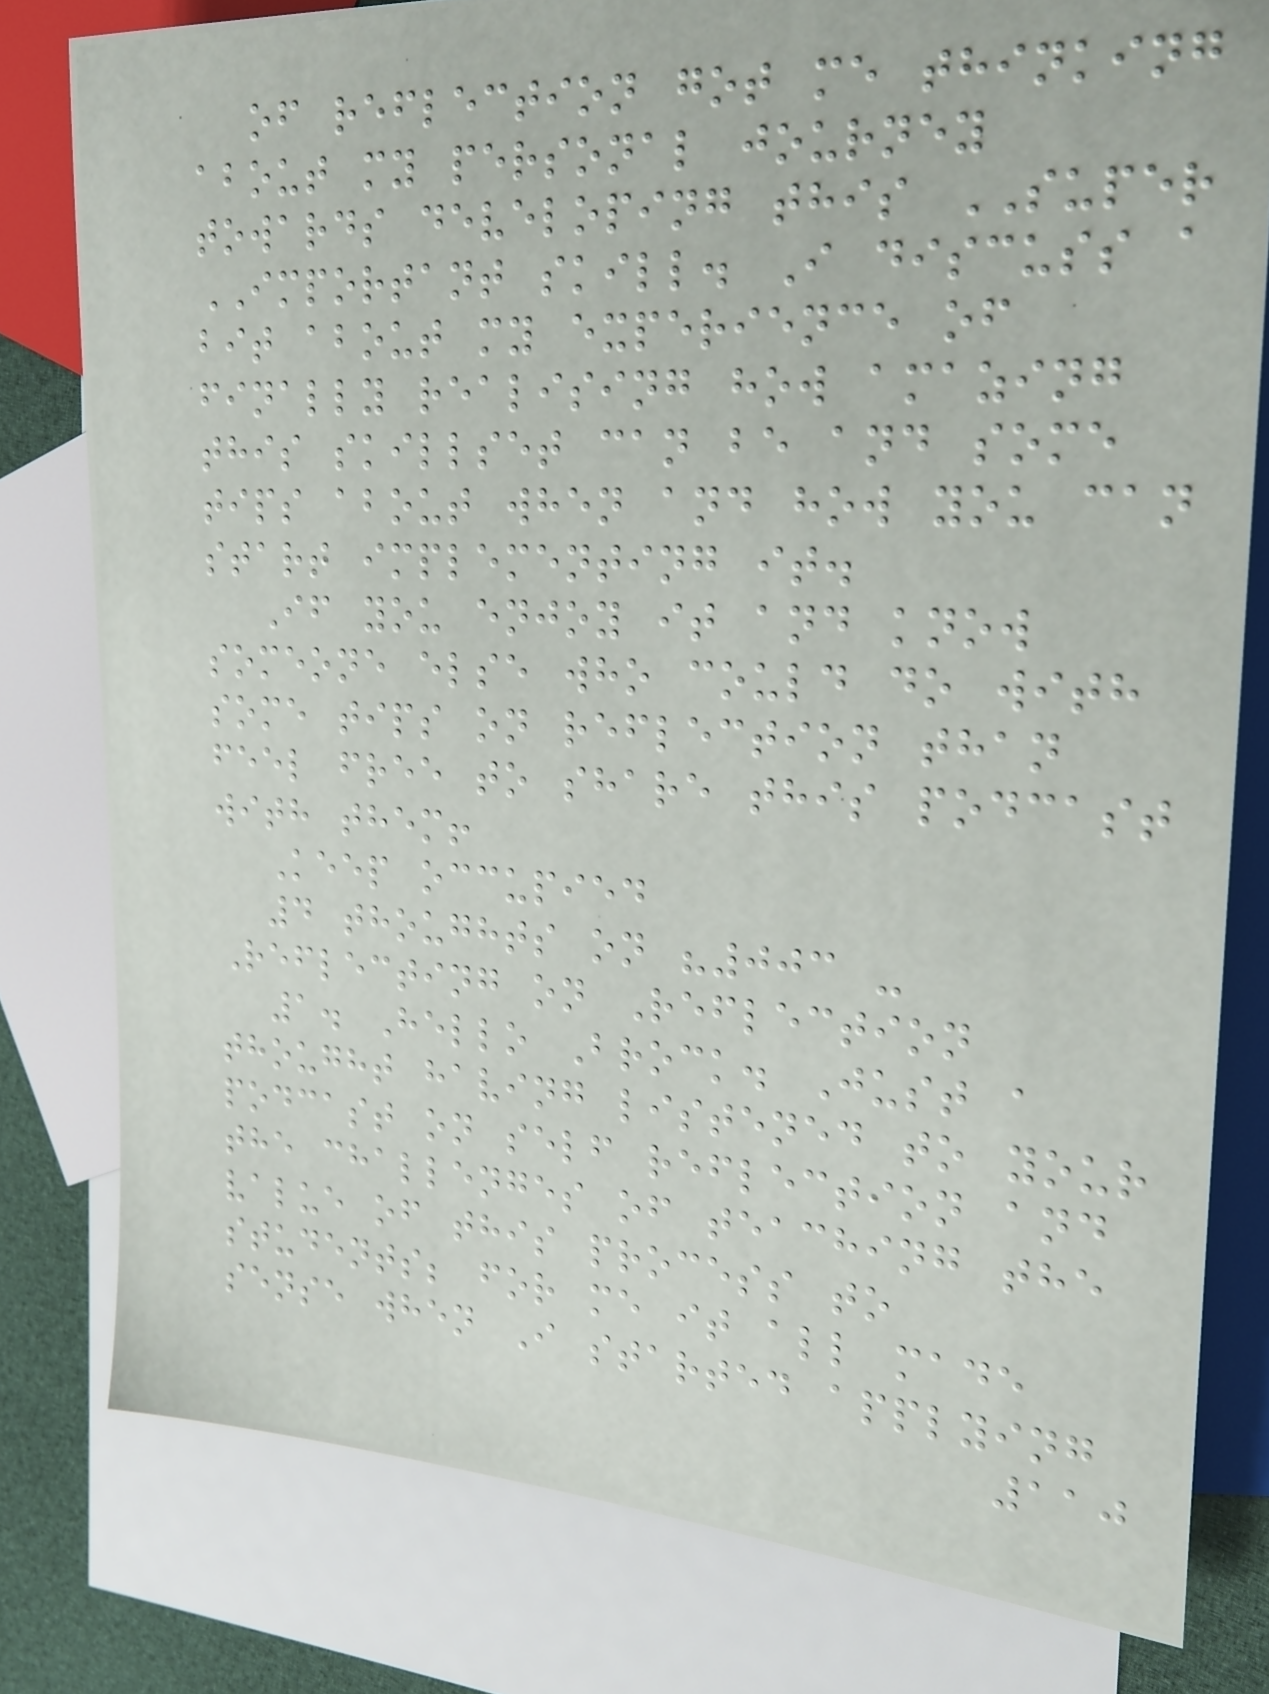of reflection got me thinking
about my personal journey
towards developing this SUPER
IMPORTANT skill. I discuss a
bit about my experience of
finally realising how amazing
this skillset can be and some
tips about when and how you can
start implementing it.
If you enjoy it and know
someone else who could do with
some tips on reflection than
feel free to share this podcast
with them!
Keep occupied
4 thoughts on "003 -
Reflecting on Reflection
1. Hello Brock. Just a
thought having listened to your
podcast on self reflection and
the challenges of teaching the
value of this process to
students; for me it all made
sense when I started applying
110
